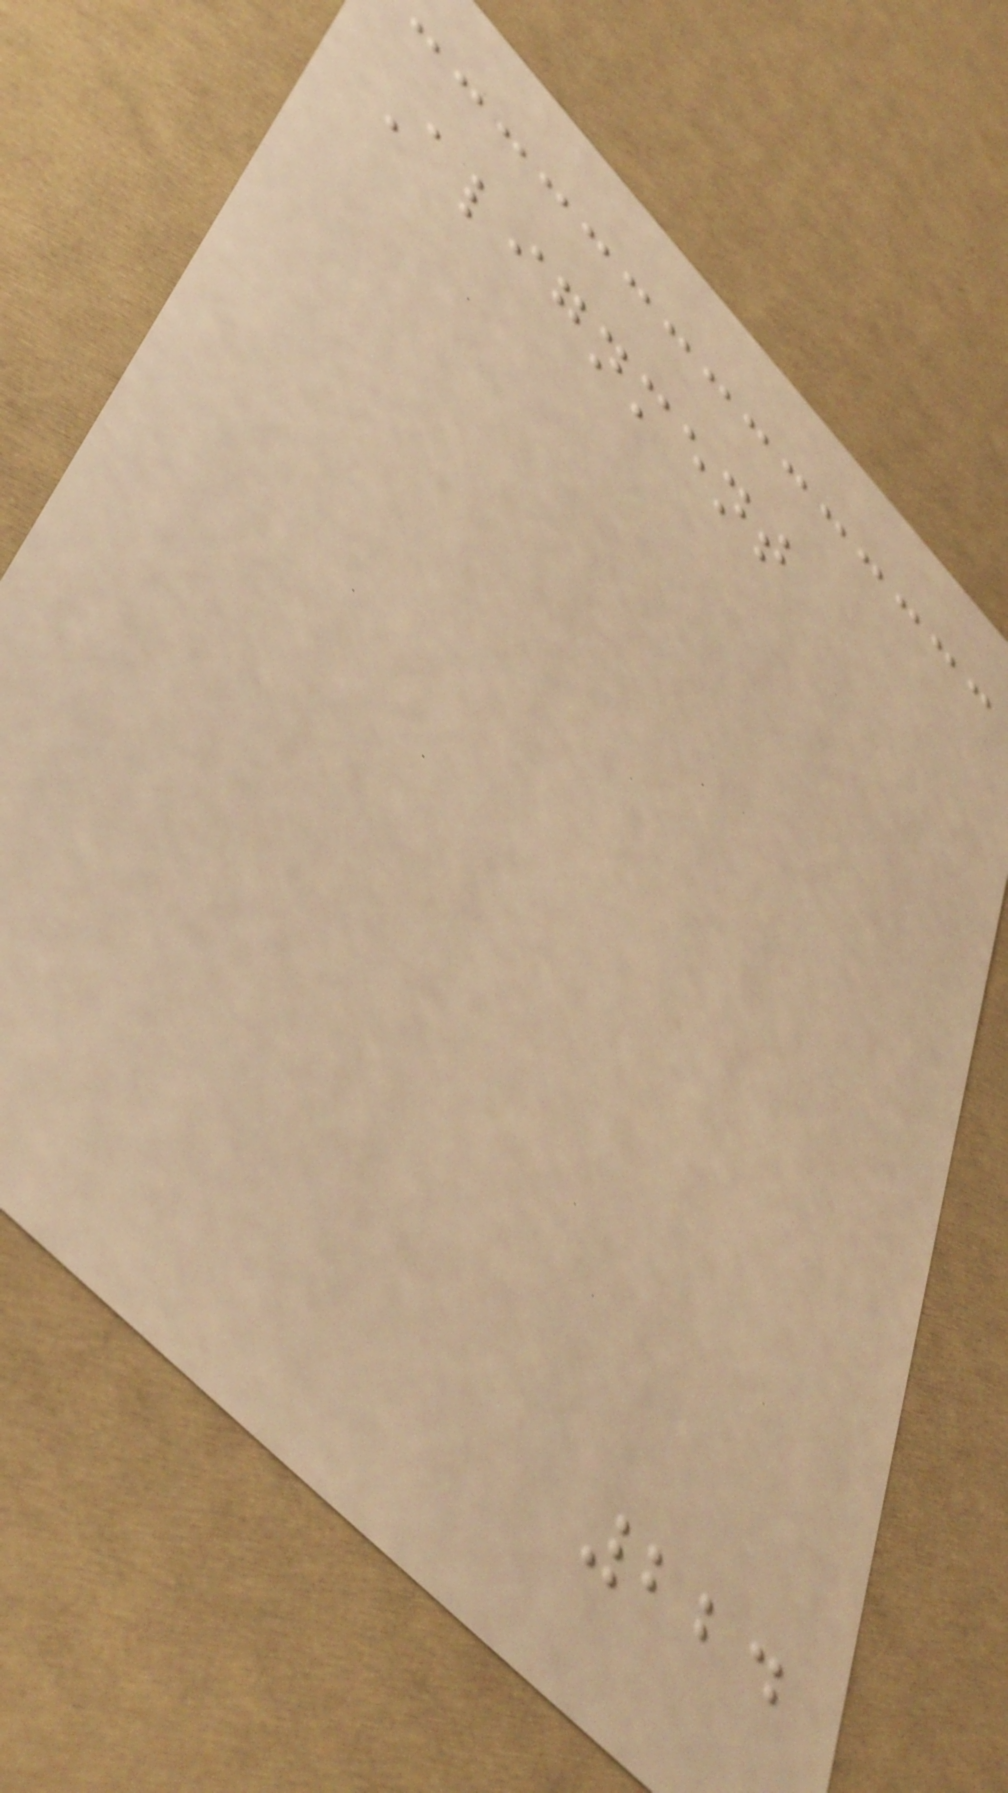Alignment
224
